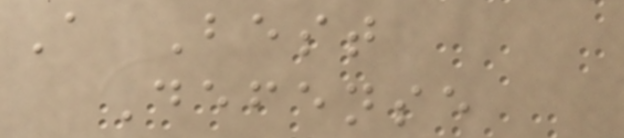A Best
Defense
